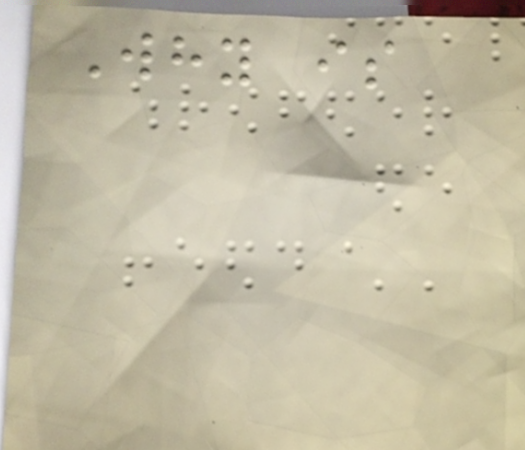Why is
